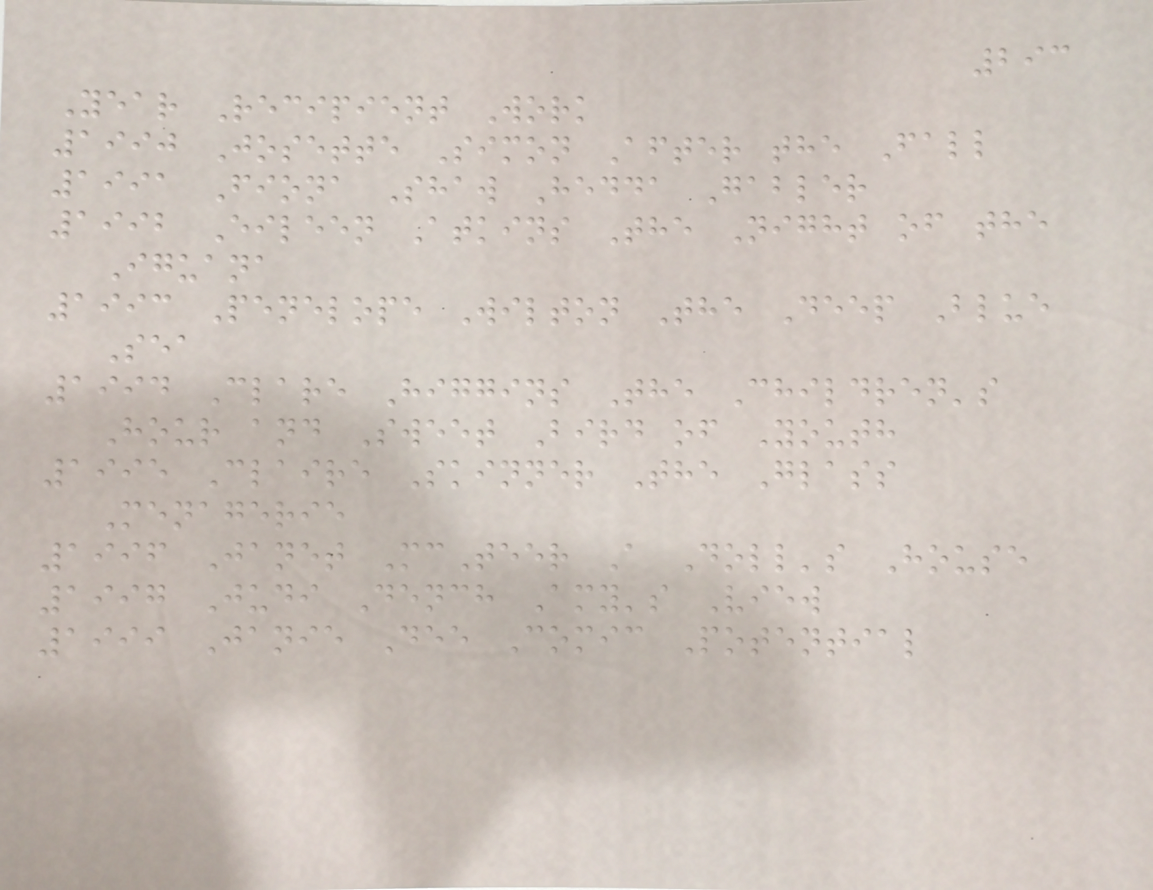293
Year Recipient Work
1990 Josette Simon After the Fall
1991 Fiona Shaw Hedda Gabler
1992 Eileen Atkins The Night of the
Iguana
1993 Penelope Wilton The Deep Blue
Sea
1994 Clare Higgins The Children's
Hour and Sweet Bird of Youth
1995 Claire Skinner The Glass
Menagerie
1996 Janet McTeer A Doll's House
1997 Judi Dench Amy's View
1999 Janie Dee Comic Potential
